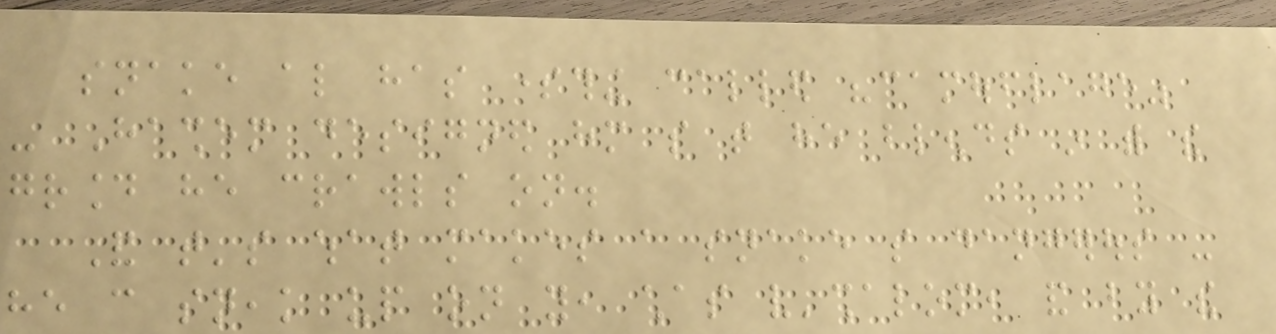snake also has something called "camouflage"
- Hashem designed him so that he blends in with the
ground he crawls on.
And that's what makes a snake so dangerous -
he can sneak up on you, chas v'shalom, and by the
